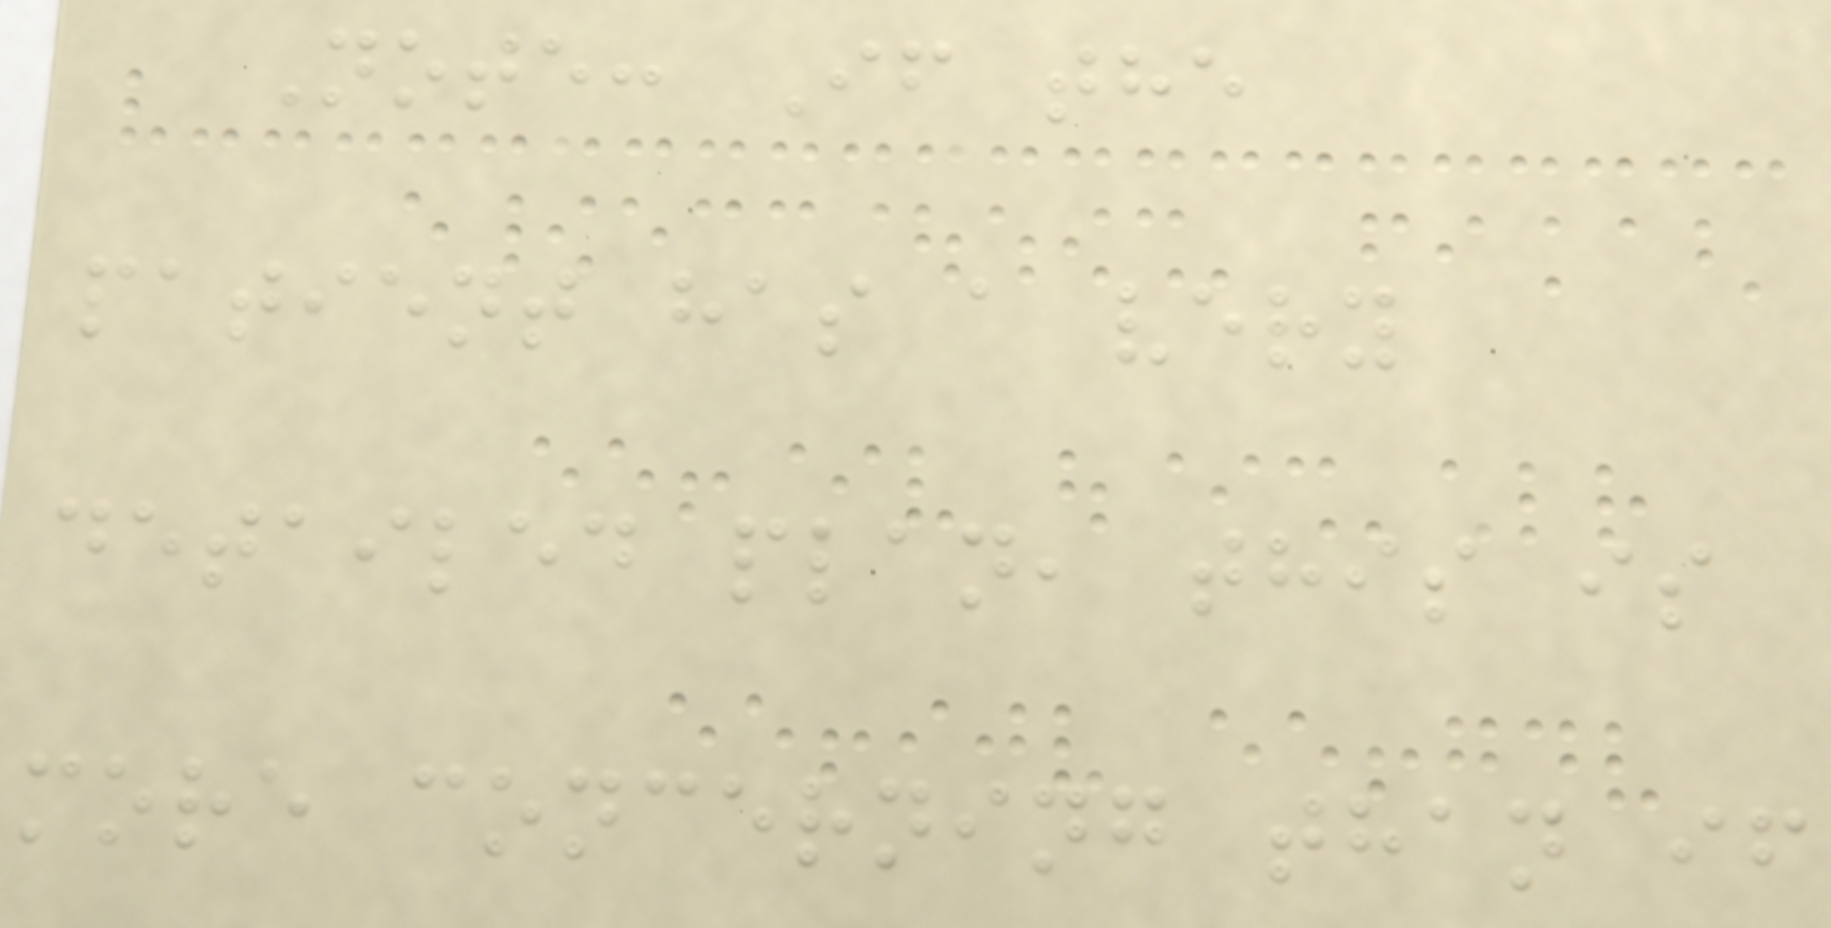Note: If the
patient has a very
detailed plan, this is
more concerning than if
